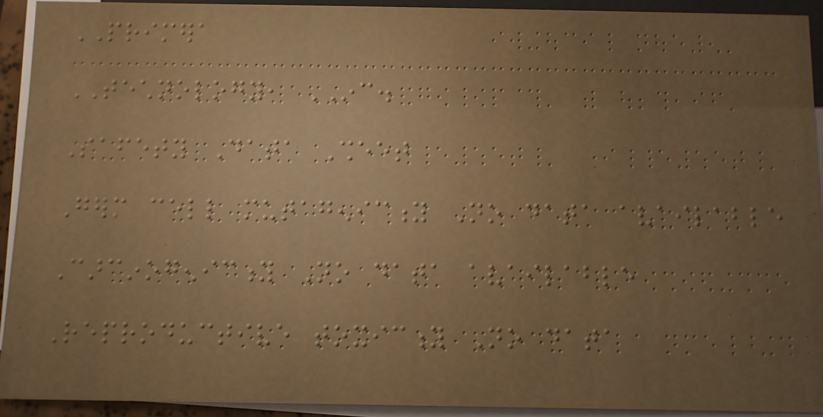PRIMERA
TECHNOLOGY, INC.
Safety Data Sheet
Germ cell mutagenicity No data available
Carcinogenicity No data available
Reproductive toxicity No data
